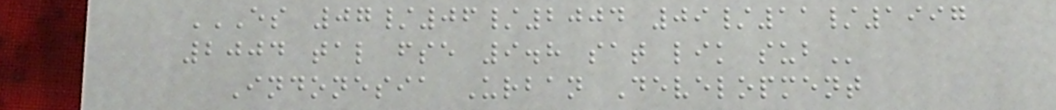ES 07/06/2004 09/11/1997
2004 TAL FSE 9.8 SAT LIK SUB
Indonesia Urban Development
